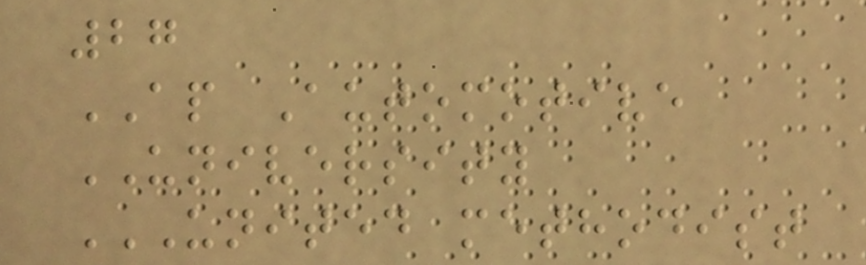27
AP Automotive
UNIVERSITY
UNITED METHODIST
